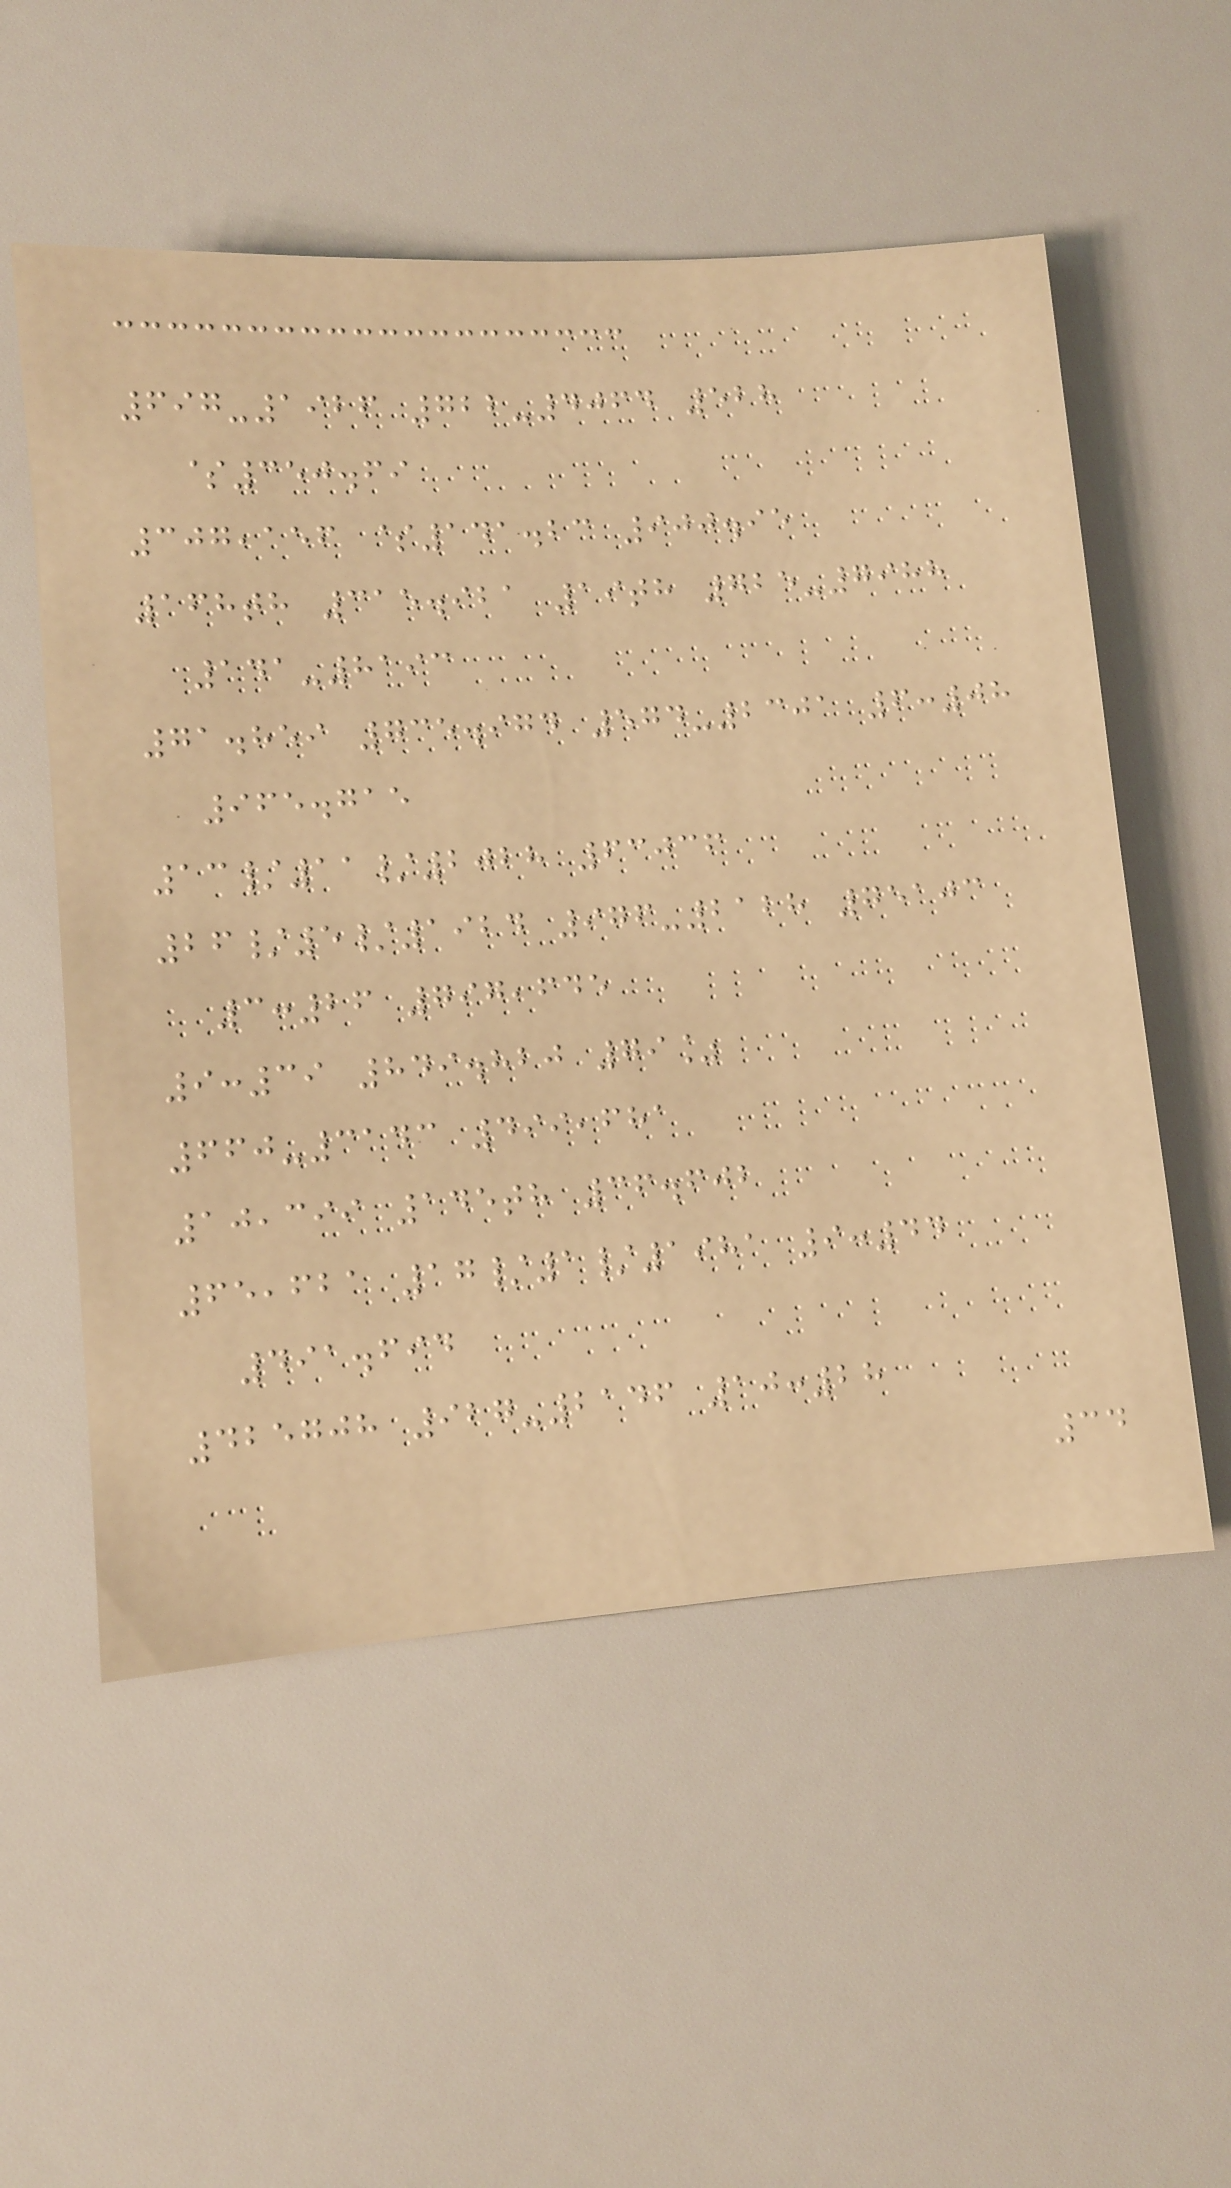697-1926 722-4064 528
$350.69
307,156 $141.23 900.95
168th 315.921 19th 725-7988
141-8193
71.859 735.974 574-2301 6:08
965.715
13/11/2028 63036
26/5/1924 976-2128 75103
3:26 797,645
9:39 849.820 79%
660-3143 499,681
10,399 145th 36.602
65,621 17/1/1981 9:44
491.694
425708 927-2146 10:28
34
